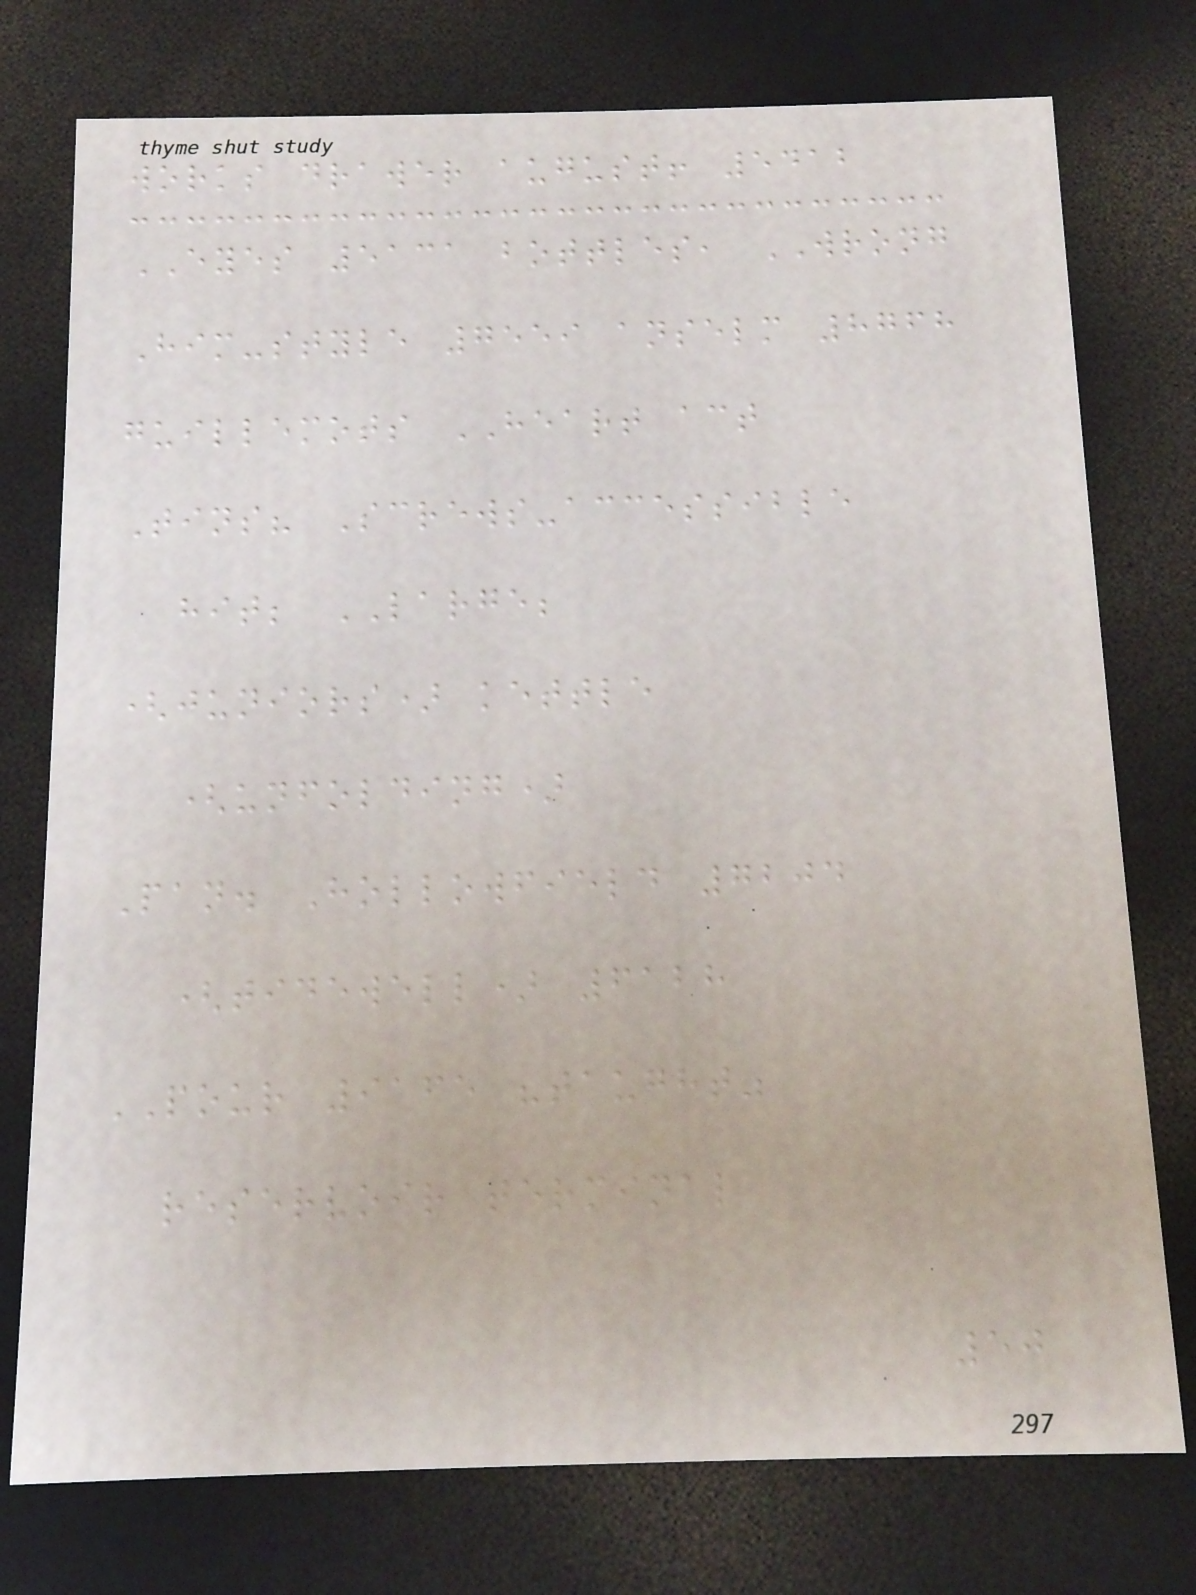works drawer august! 5412
EYES 5131 bottles, WRONG
Him-style 7559 anselm 8768
guillemots HEART act
Tins? Screws-accessible
hit; LARGE;
(juniors) kettle
(unfolding)
Pan. Hollowfield 7204
(tidewell) 6128
POUR 9165 "taught"
reservoir terminal
50
